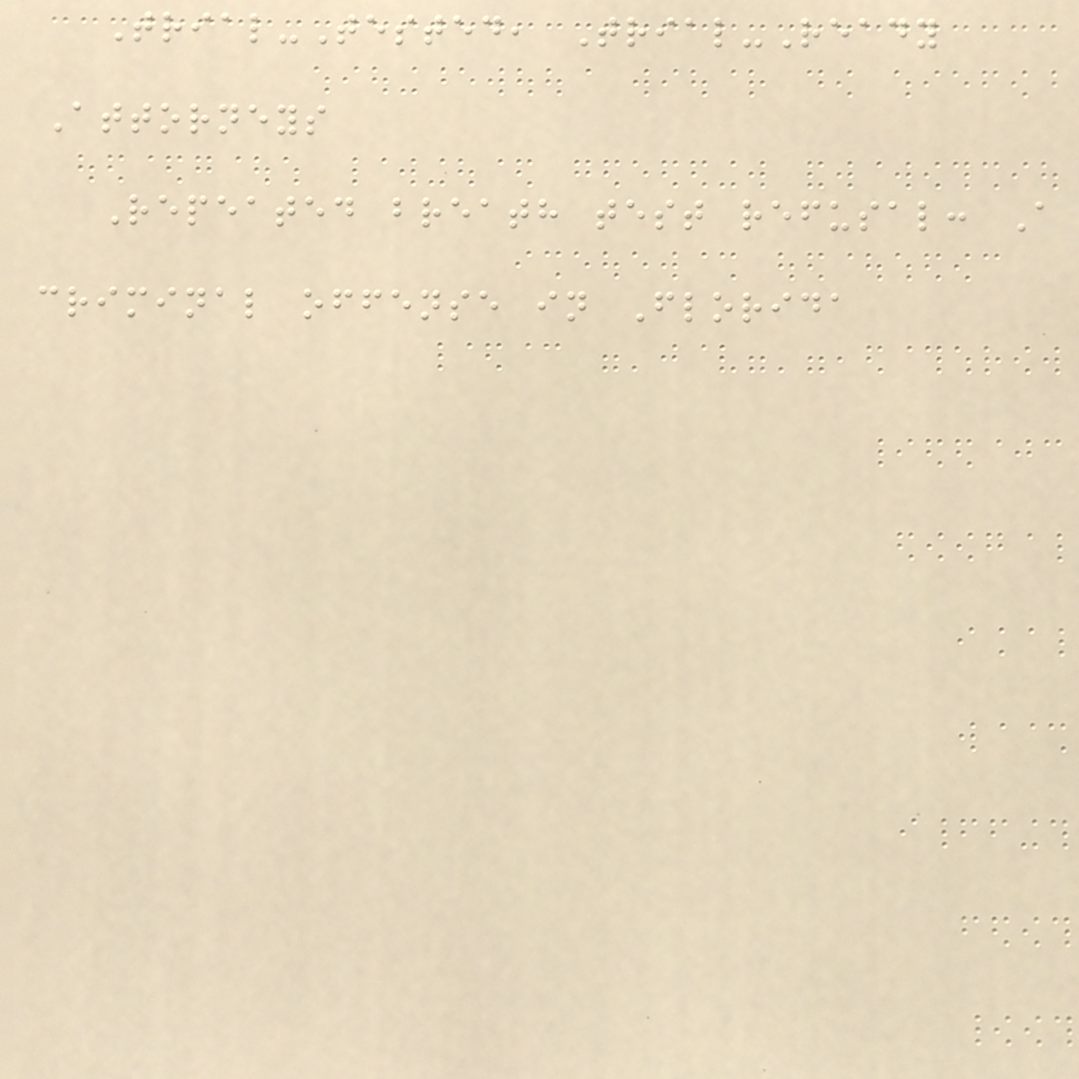Trial-Tested, Trial-Ready
Attorneys
Repeated breath test refusal: A
criminal offense in Florida
